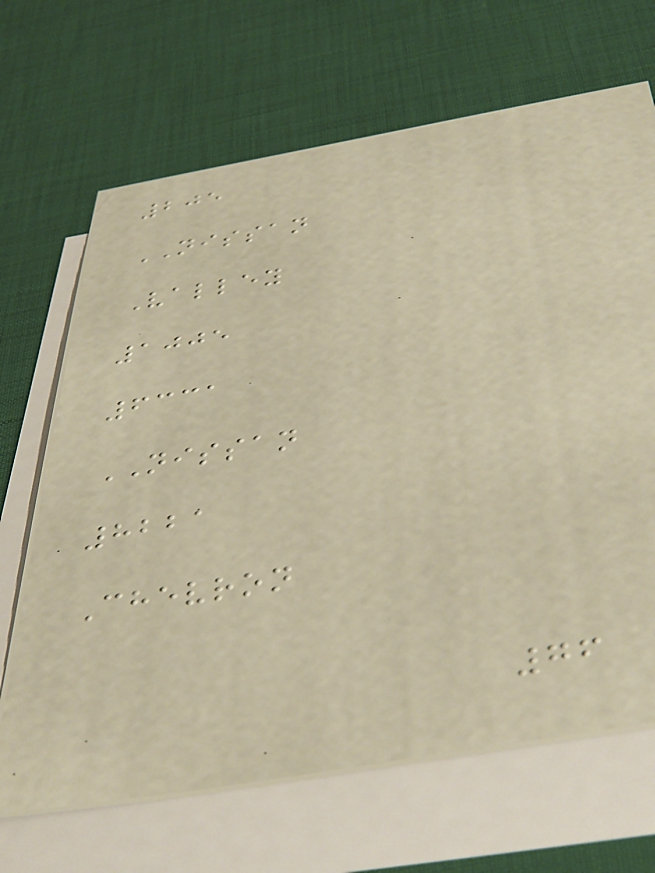205
NISSAN
Valley
1005
6331
NISSAN
8221
Chevron
76
